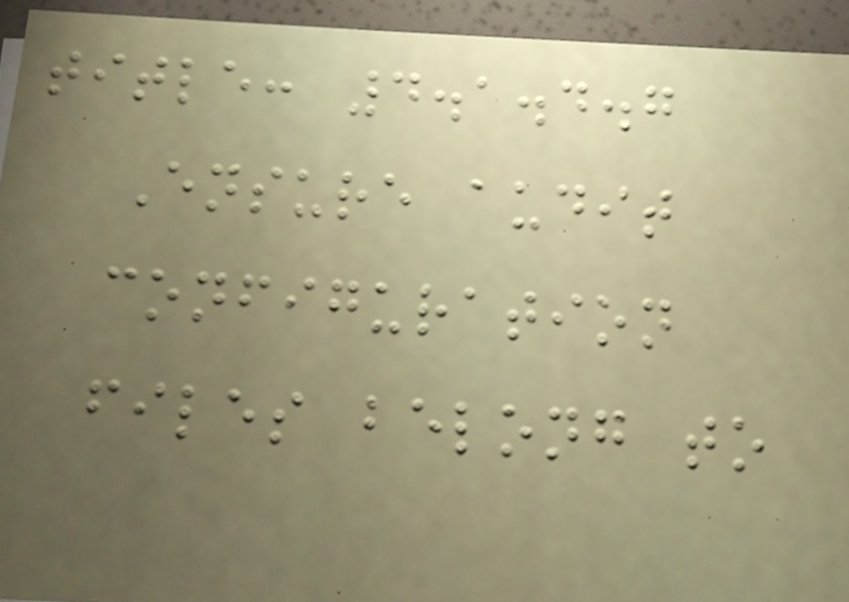title: 4.1.4.7
Ensure audit
configuration
files belong to
